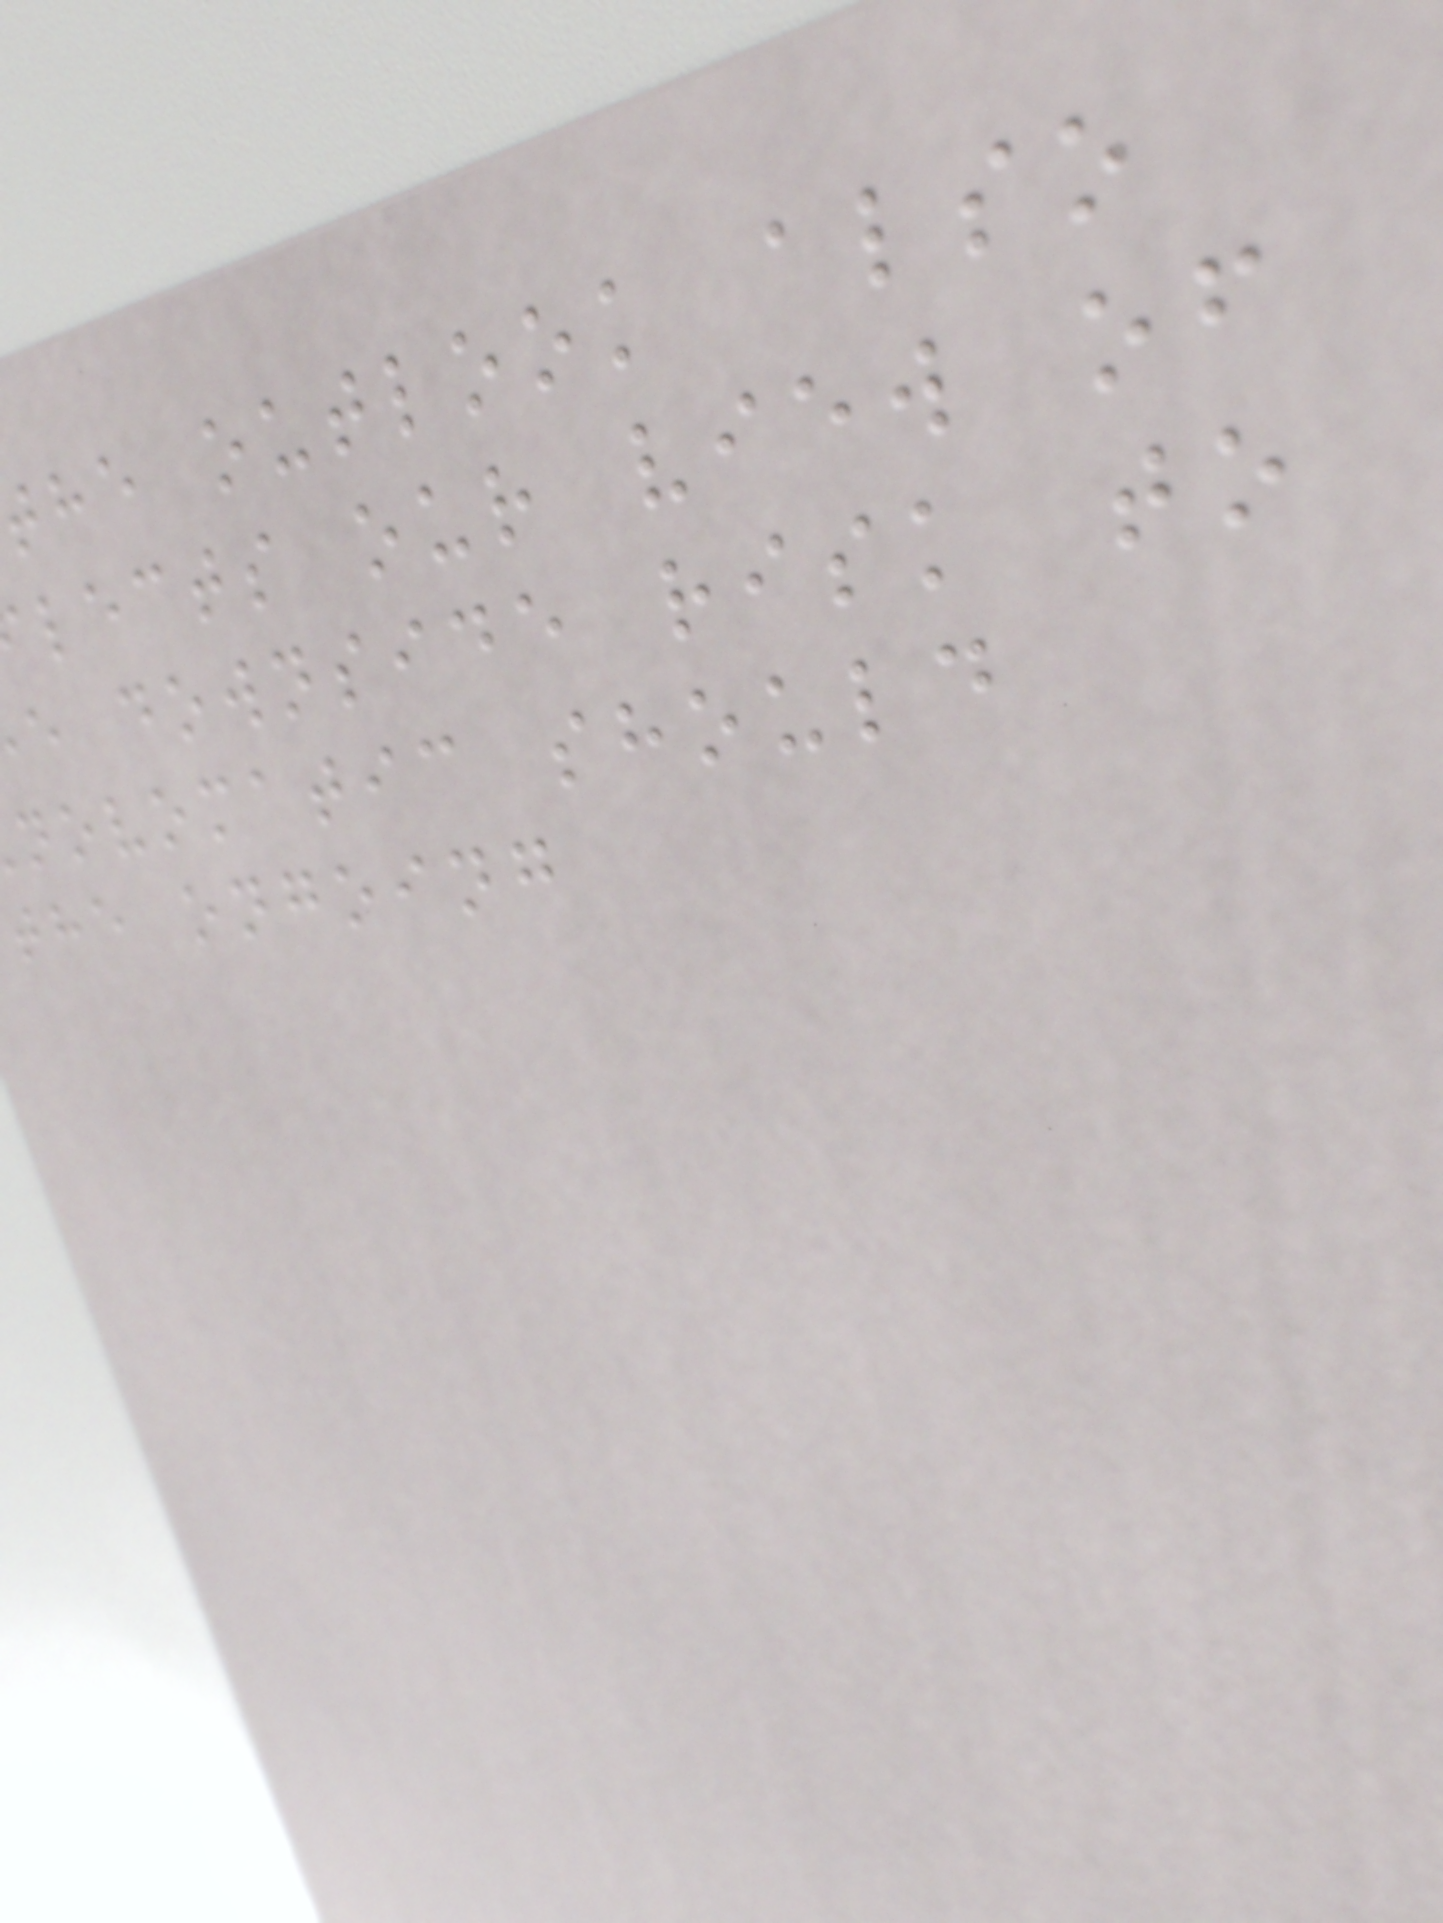he outlook also
lects our view of
e downside risk to
novomatic should
the ongoing
